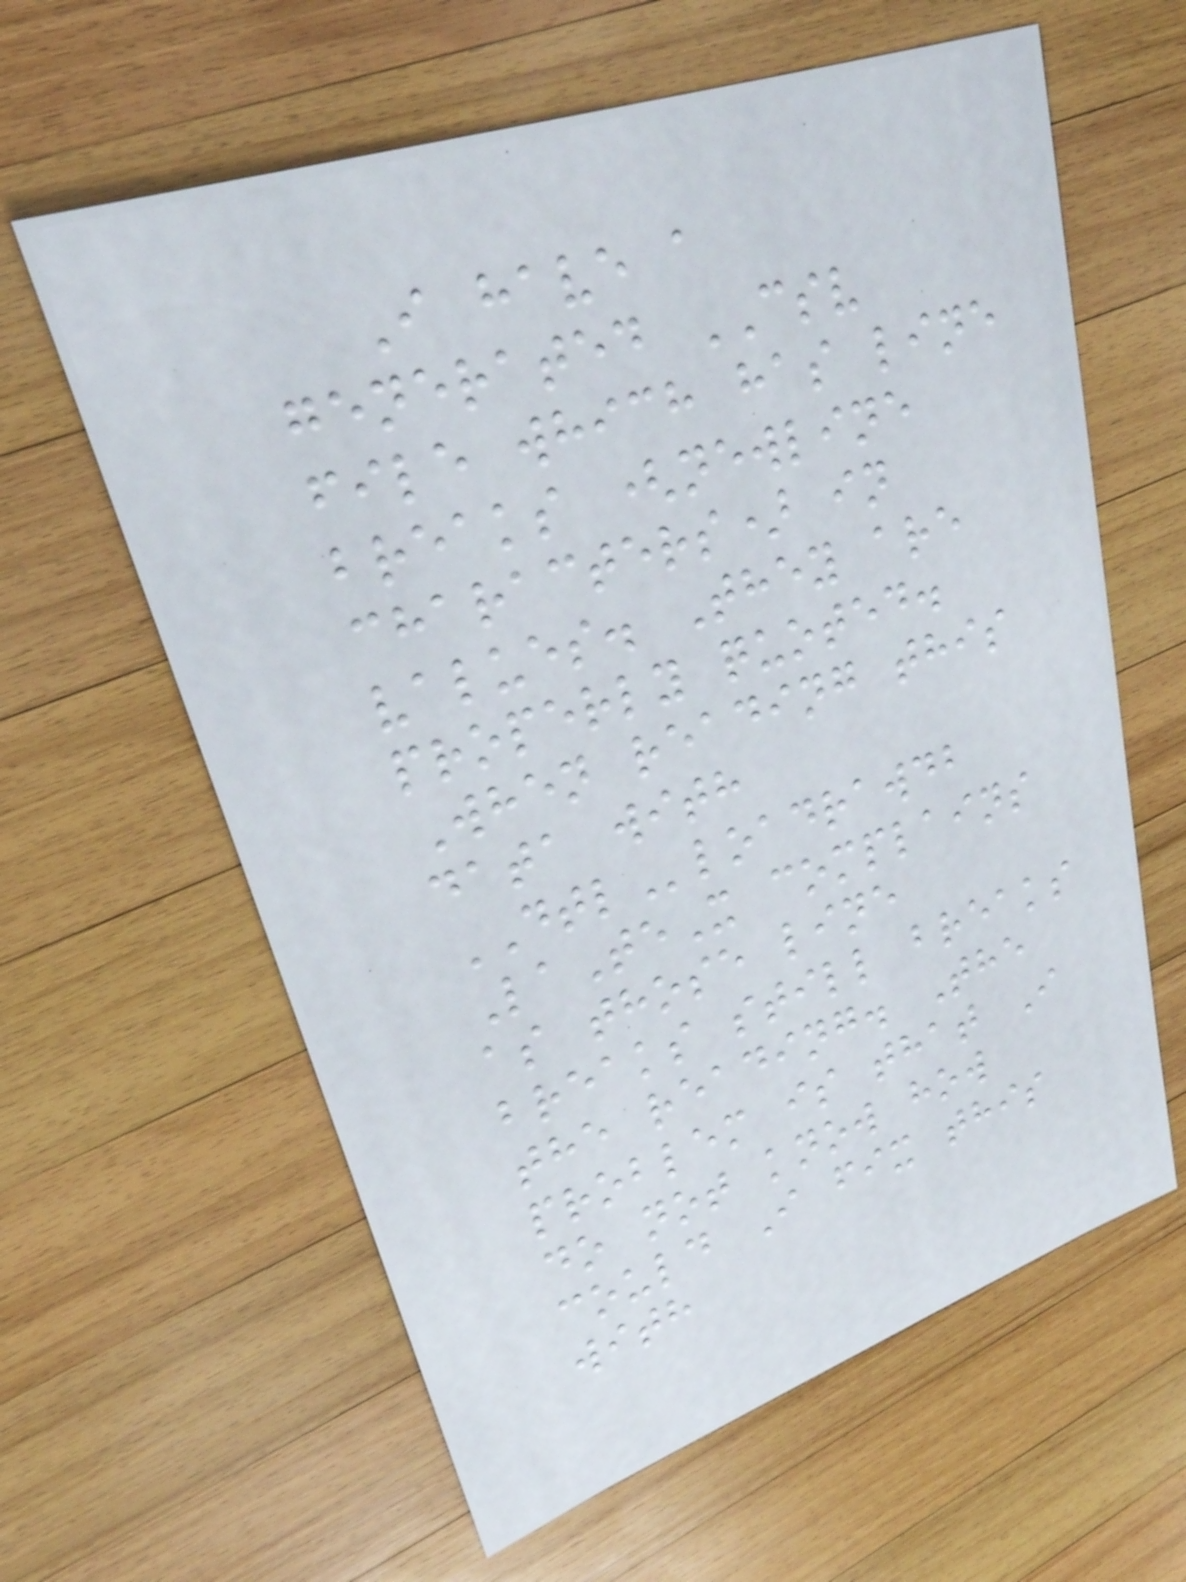I have a
generated CSV
file which has line
breaks (newline
characters) in
values. They are
properly quoted.
When reading this
data with
DTLloadrawdb
LaTeX complains
as those line
breaks still breaks
the reading. The
problem is that I
do not know how
could I fix this
with
